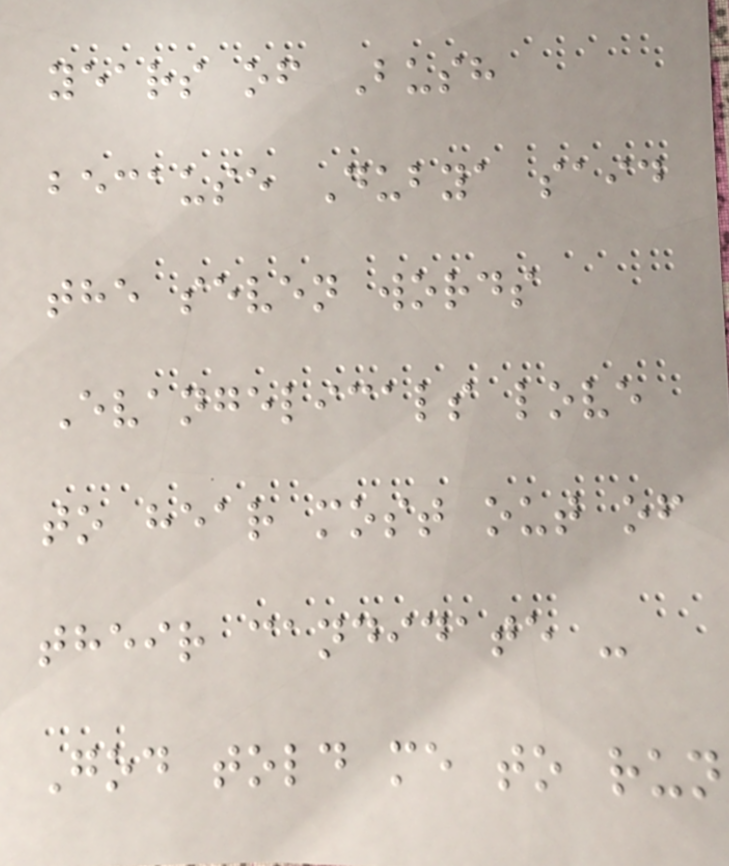years of Bush
because Dubya said
the seven words
Evangelicals love
to hear most out of
their candidate -
God told me to run
